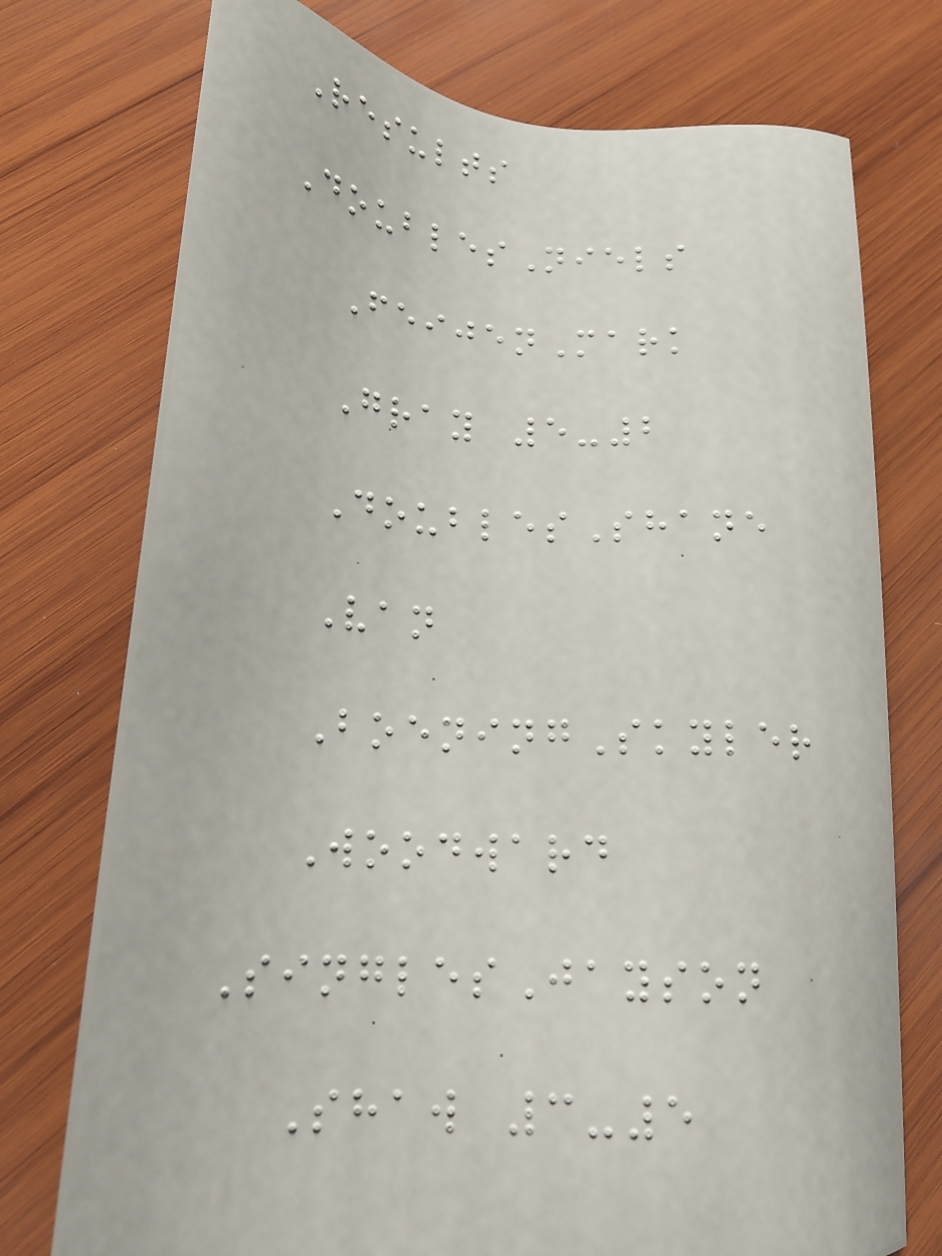Results
DoublesNiels
FeijenMark
Gray 5-2
DoublesShane
Van
BoeningSkyler
Woodward
SinglesJayson
Shaw 3-5
